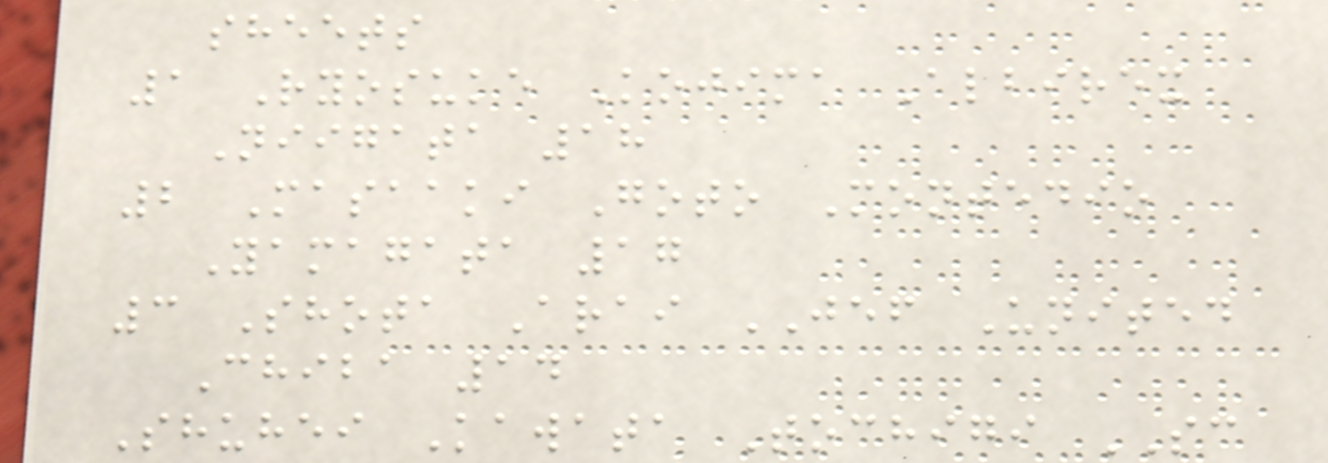sheets
1 Ryosuke Kojima Albirex
Niigata 18
2 Masaaki Goto Montedio
Yamagata 17
3 Shota Arai JEF United
Chiba 14
Shuhei Kawata Tochigi SC
